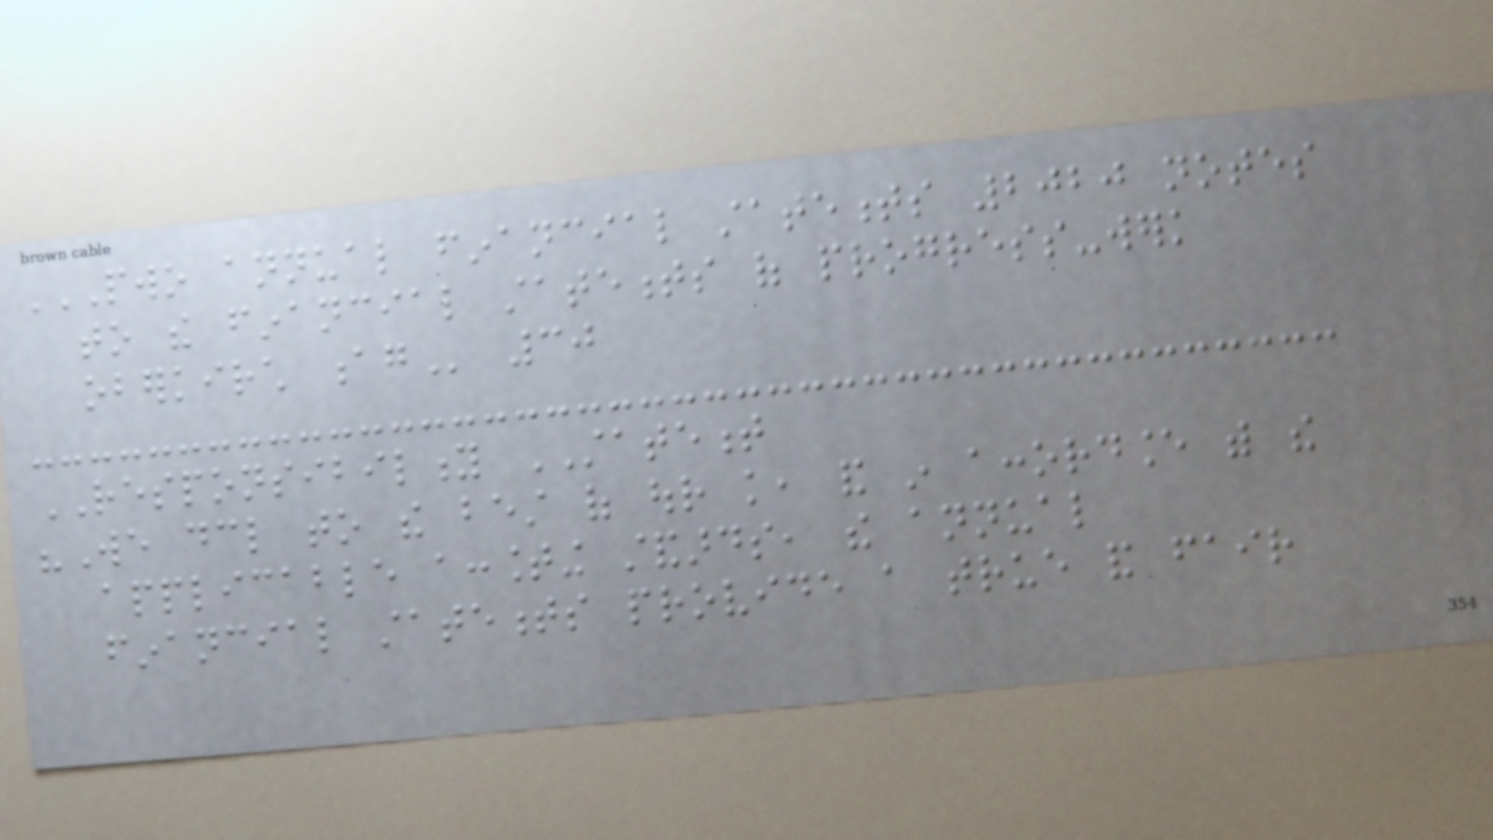PWO ANNUAL FINANCIAL STATEMENTS 2020 NOTES
TO THE FINANCIAL STATEMENTS OF PROGRESS-WERK
OBERKIRCH AG 30
RESPONSIBILITY STATEMENT
"We declare to the best of our knowledge, and in accordance with the
applicable accounting standards, the annual
financial statements provide a true and fair
